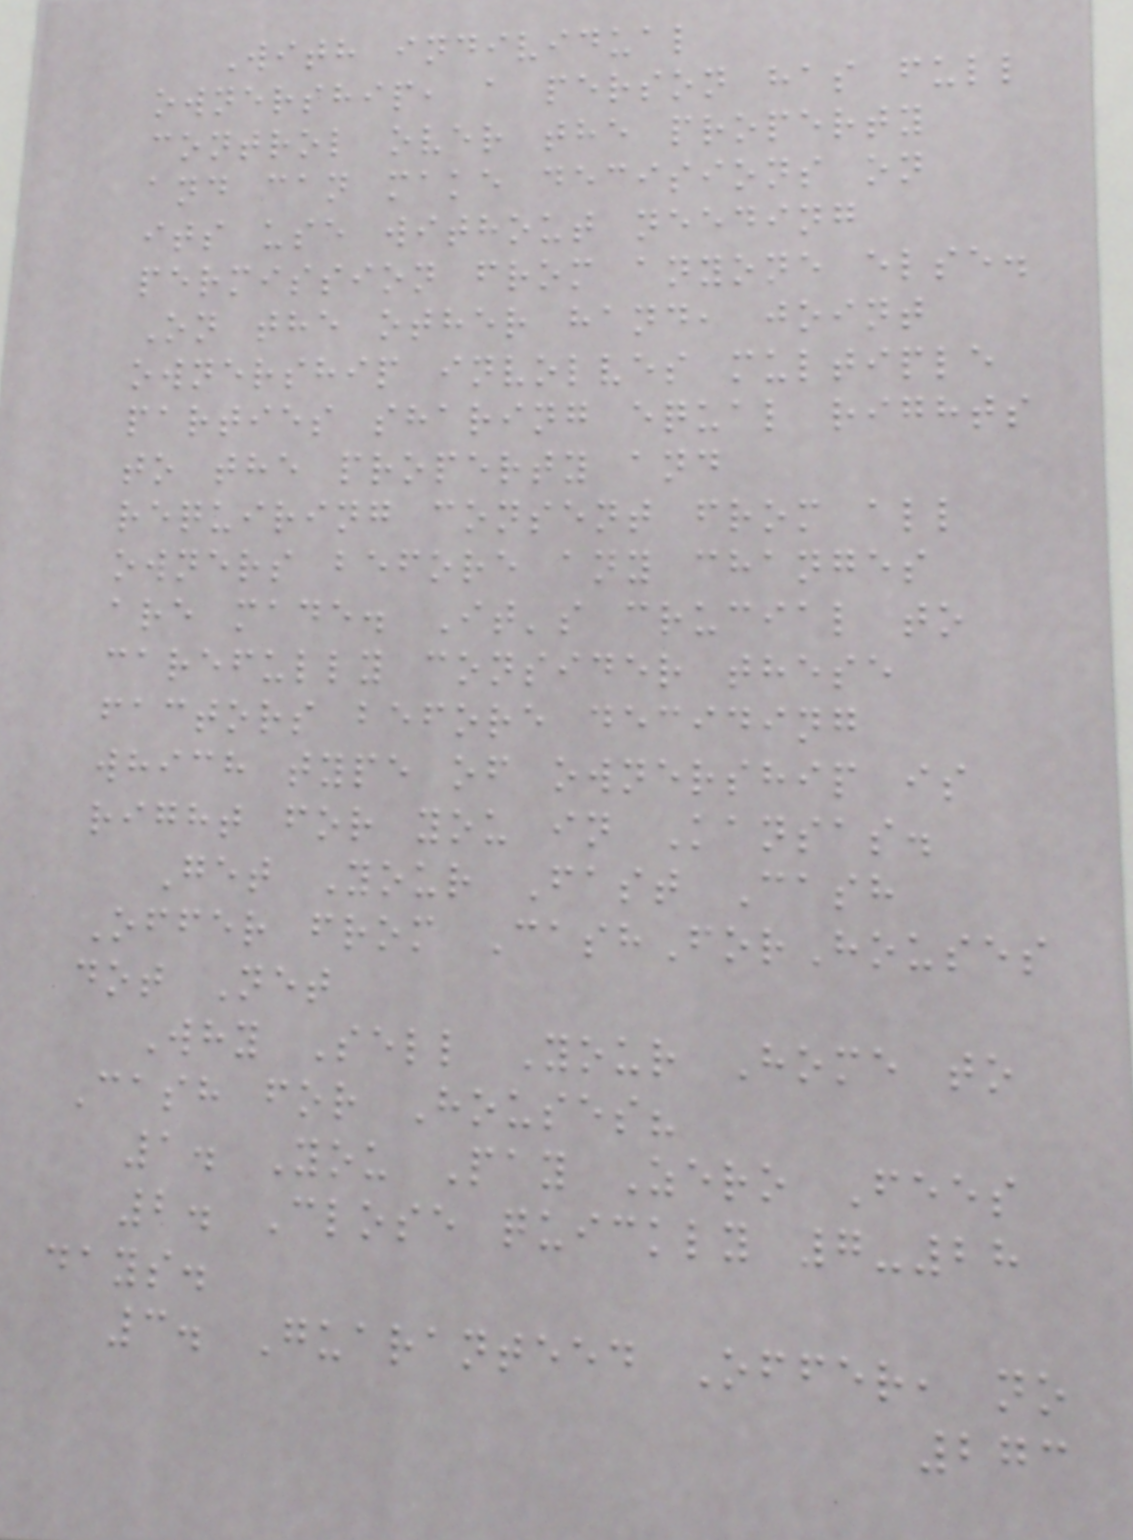With individual
ownership, a person has full
control over the property
and can make decisions on
its use without needing
permission from anyone else.
On the other hand, joint
ownership involves multiple
parties sharing equal rights
to the property and
requiring consent from all
owners before any changes
are made. It's crucial to
carefully consider these
factors before deciding
which type of ownership is
right for you in Kansas.
Get Your Fast Cash
Offer from CashForHouses
dot Net
Why Sell Your Home to
Cash for Houses?
1. You Pay Zero Fees
2. Close quickly 7-28
days.
3. Guaranteed Offer, no
273
